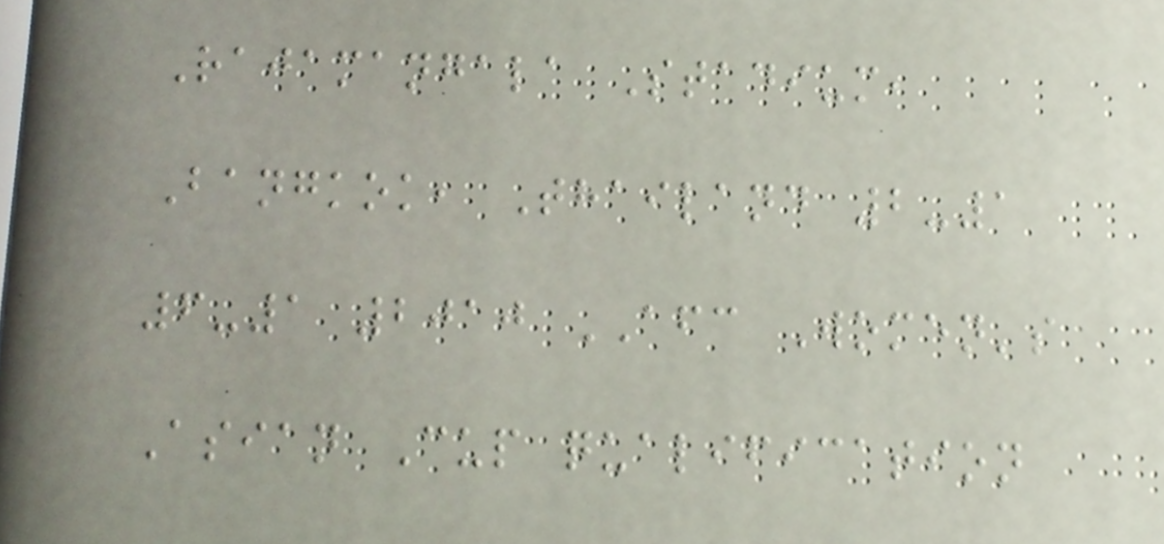Rajamangala Stadium,
Bangkok, Thailand 2-1
6-1 2010 AFC Women's
Asian Cup qualification
